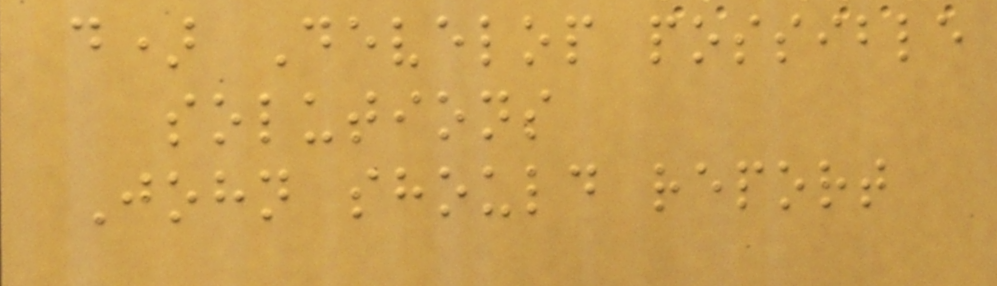d) Develop possible
solutions
John should report
